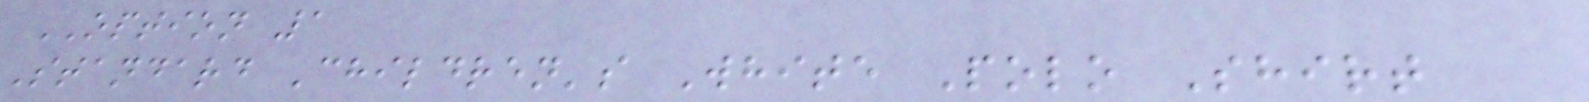OPTION 1
Standard Children's White Polo Shirt
